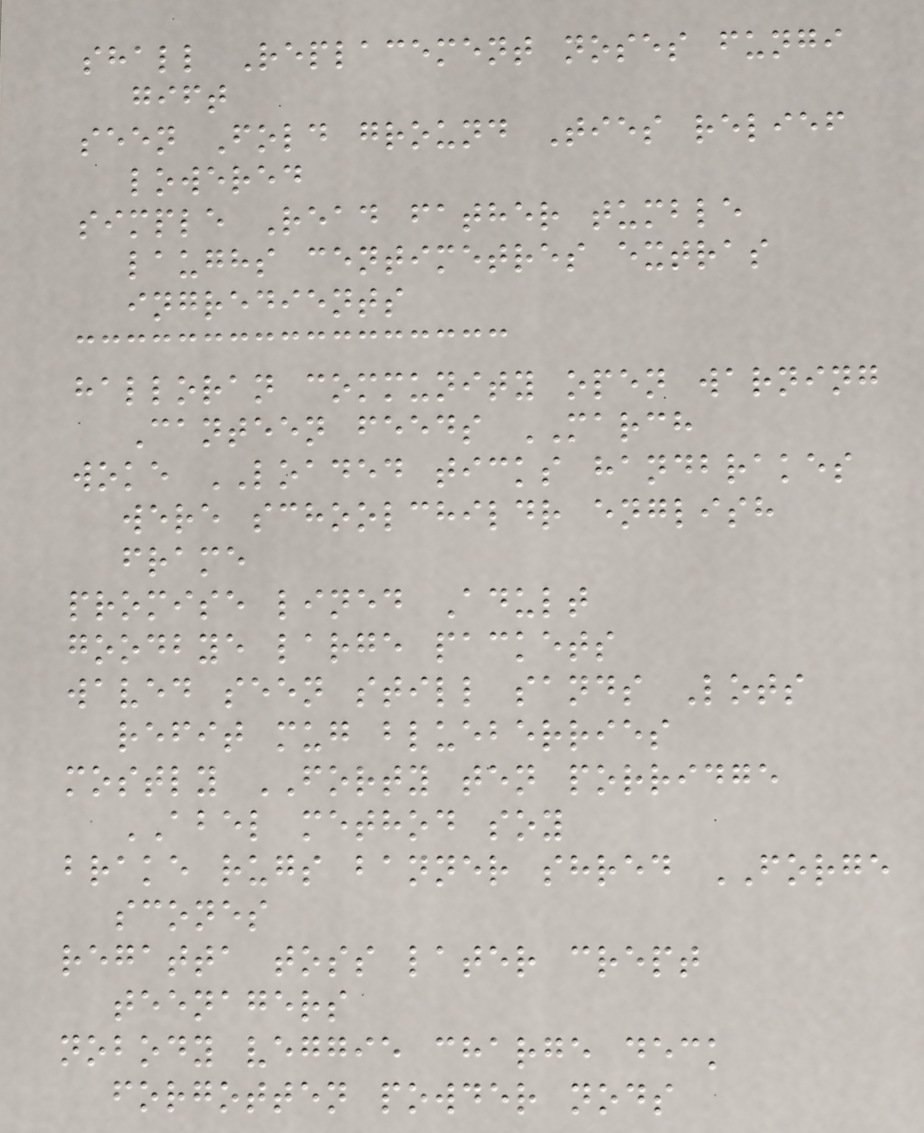shall Replacement noses fungi
gift
seen Fold ground Ties relief
lowered
simple Read father tumble
laughs centimetres extras
ingredients
halloran community open warning
Canteen feeds MARCH
woke LOADED ticks handbrakes
were schoolchildr english
frame
promise lined Adult
goodbye large packets
waved seen still sands Lots
refit mug blueberries
mostly FORTY ten porridge
ABEL method soy
brake rugs banner shred FORGE
scones
regatta toss later crept
teenagers
nobody veggie charge deck
forgotten powder nods
